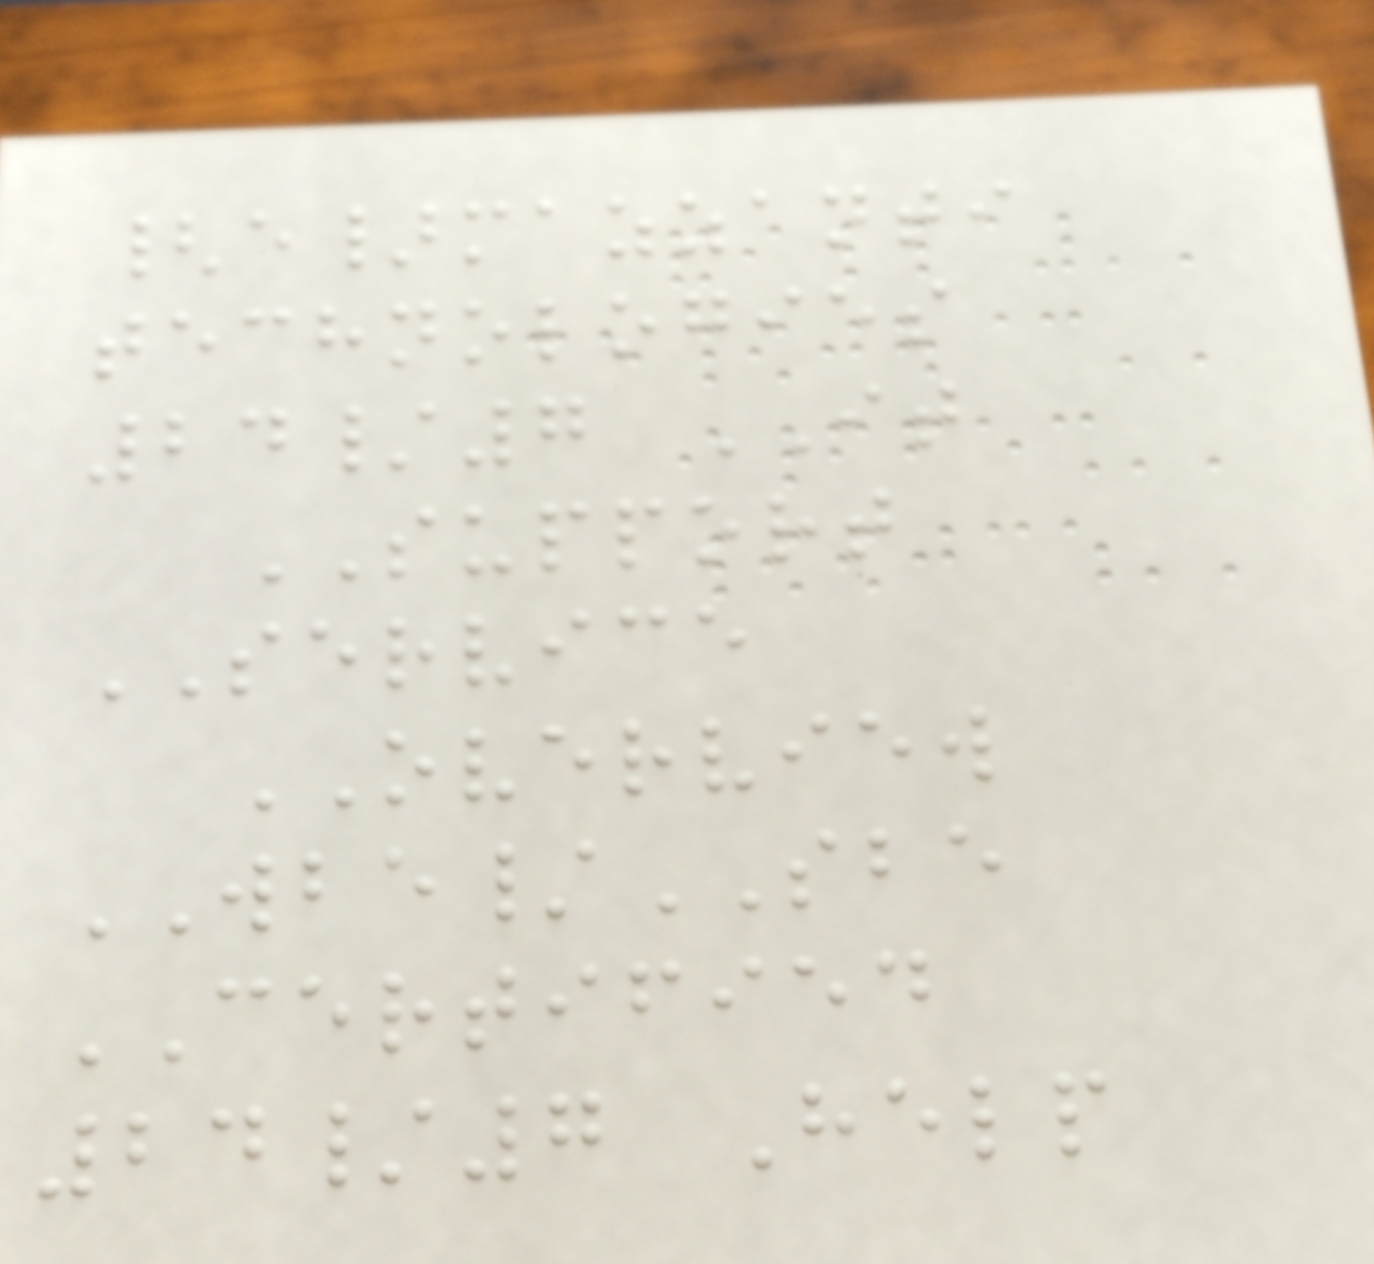{e}mazzanti
technologies
24/7 IT
SUPPORT
SERVICE
OVERVIEW
WBE/SBE
CERTIFIED
24/7 Help
